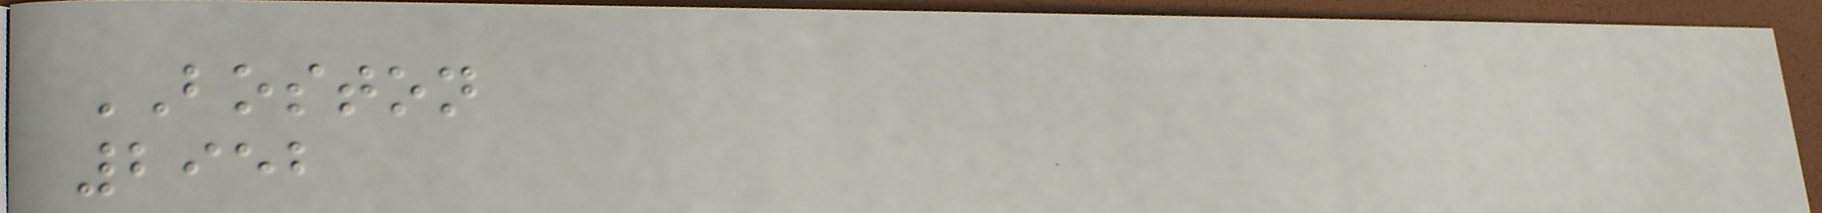BOSTON
2952
